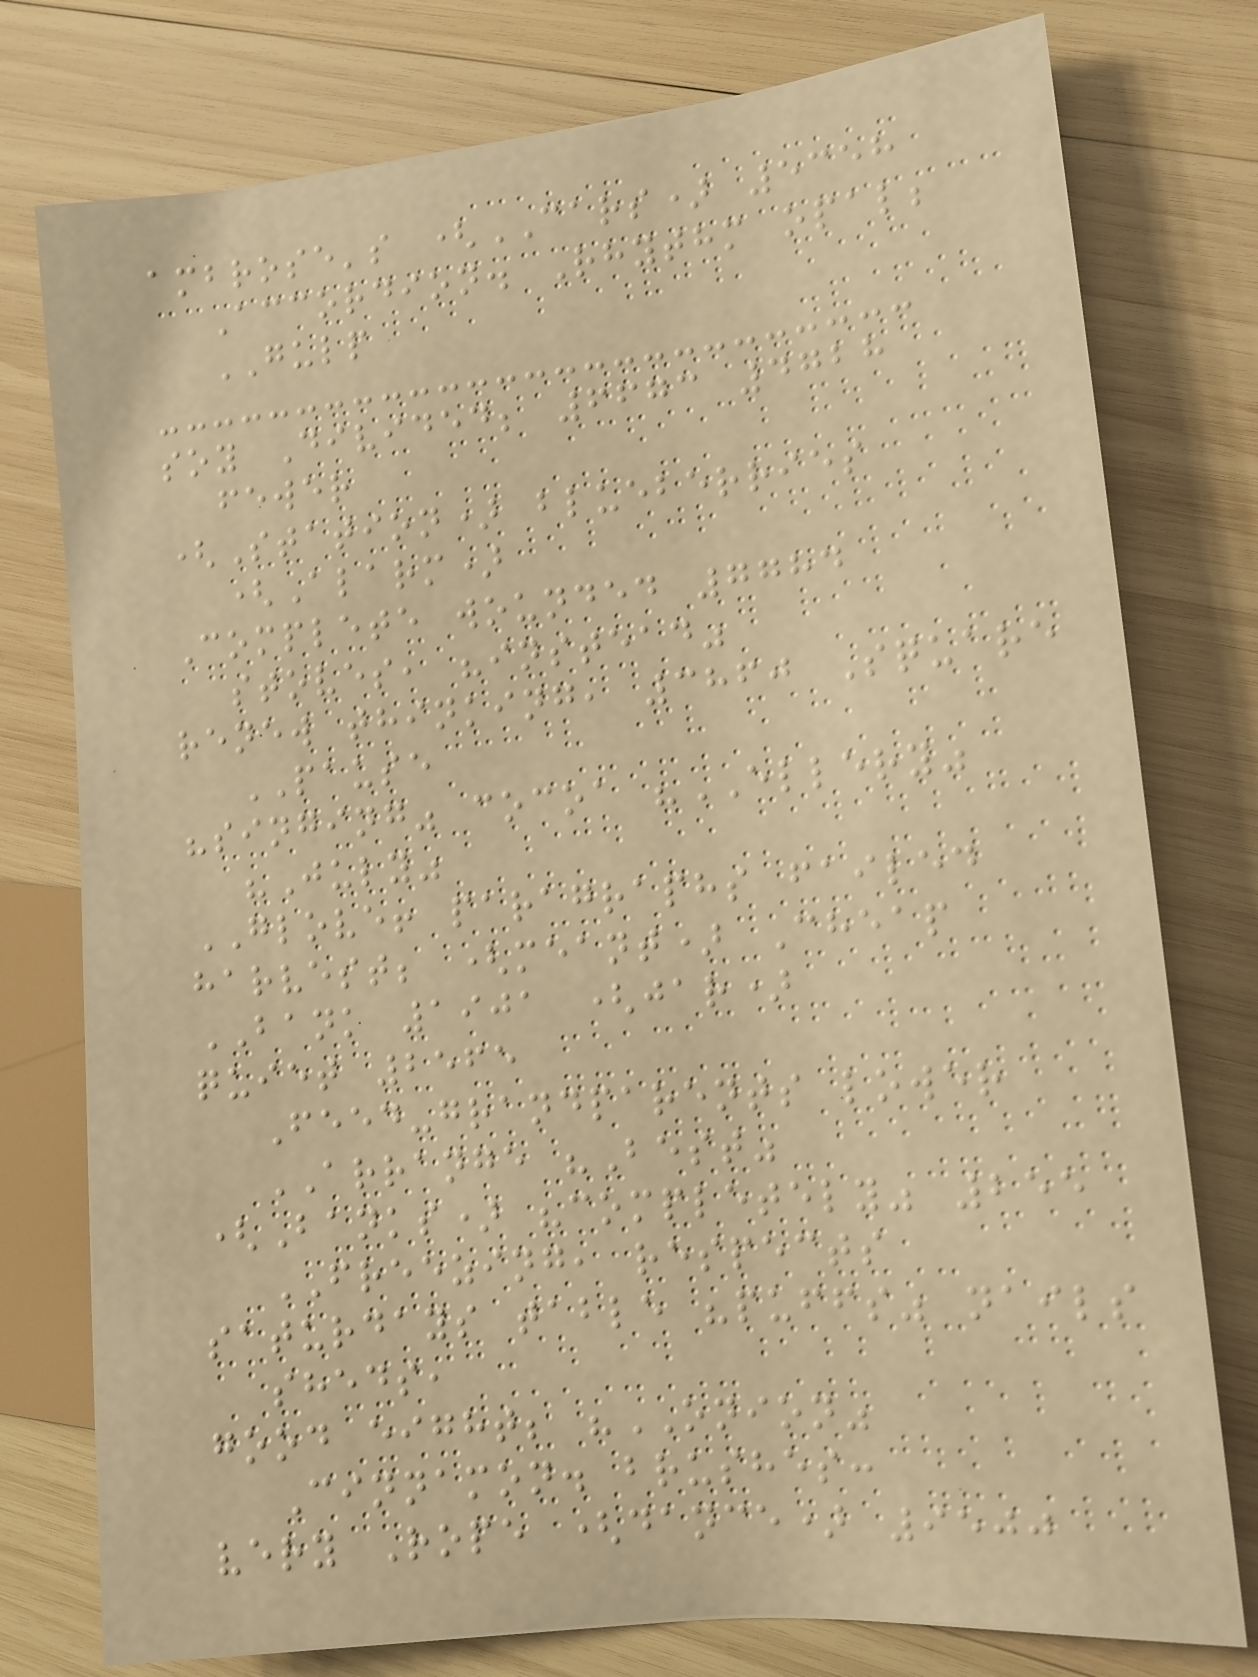ambrose's (CARS) 5358
Accordion. Rhythm opal;
GULP
soy Divided; 6673 4728
fewer
(Station) blueberries
(Alarm)
Complete wounded 7784
stoves, "instead"
renew thinking, 3860 Square
PAUSE
"singing" cocoa "ELLERY"
"July"
GLOVE! paragraphs failed
harvest; (meant) Cheap
BANK 1901 (jar)
quiet 2565
Feed-grandparents lower
ARRANGE "Best"
(Banks) "completely" 255
FREEZING, respects
saturdays table "puffs" nails
sheds,
good eight; "ONION"
Cinnamon. brushes:
very Rope (dance) 9500
